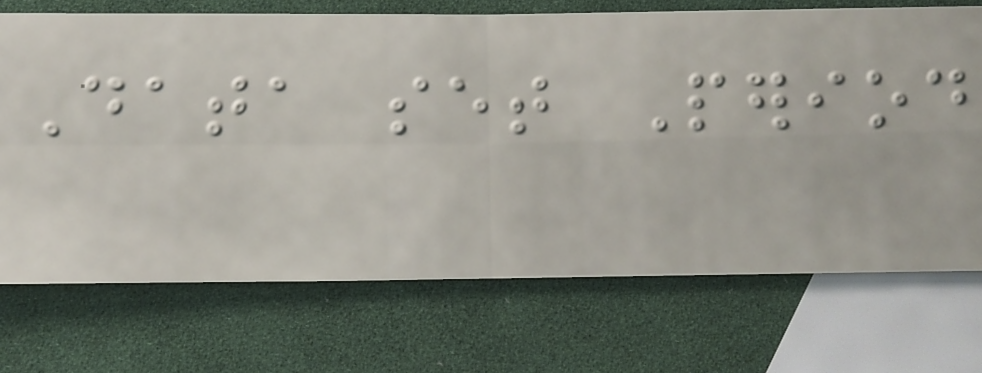Data set Period
